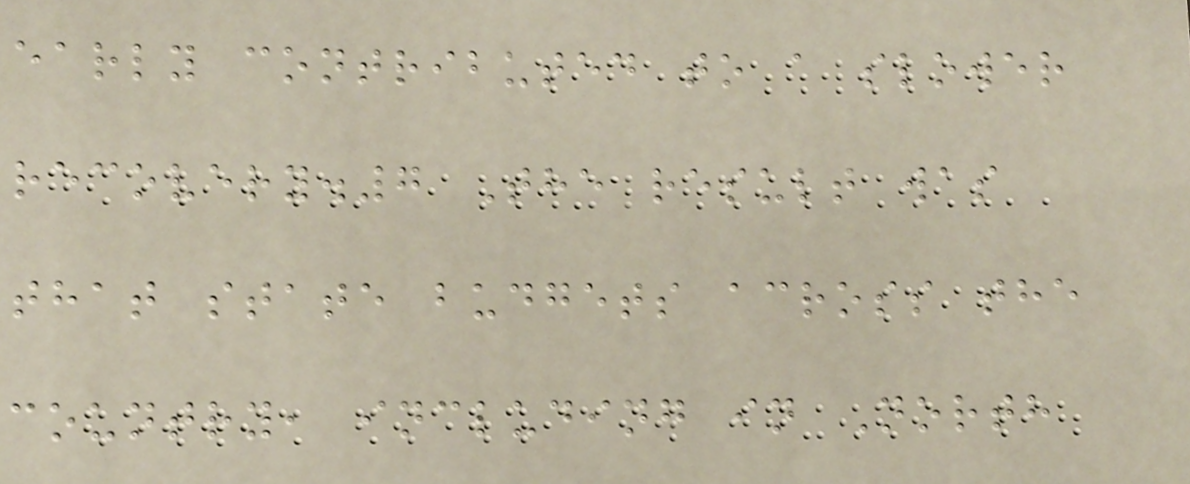early contributed to a slower
recovery.7 The result was
that state budgets across the
country, including in North
